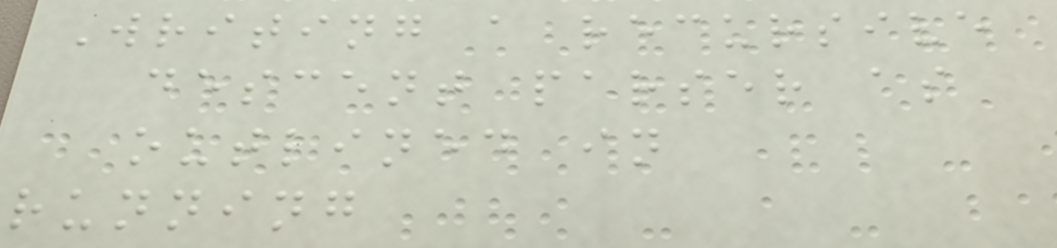Writing a recursive
descent parser as
outlined in
running
